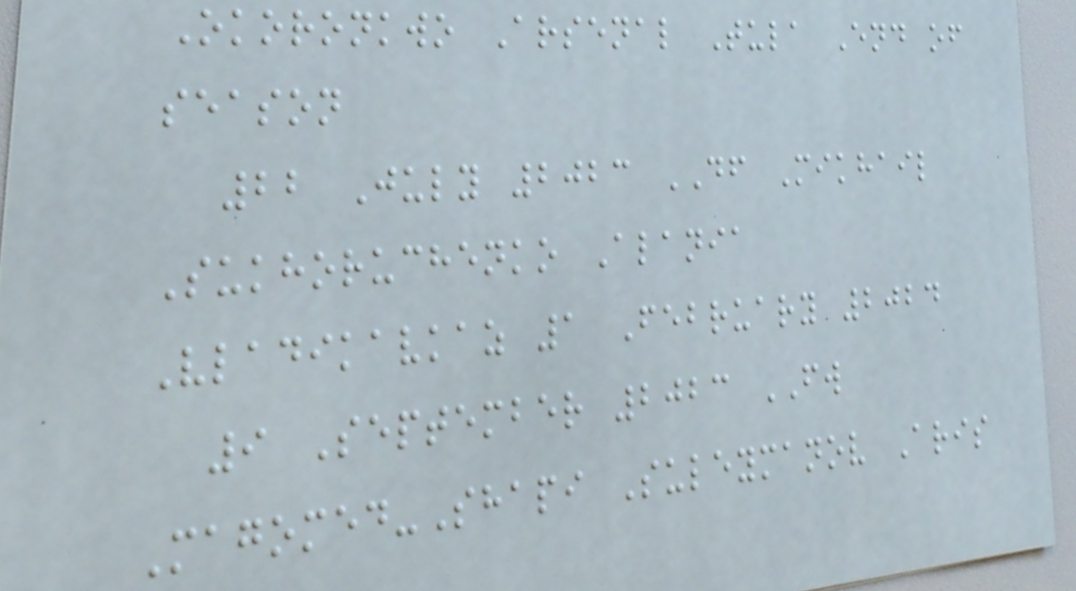Okoronkwo Arsenal Tula End of
season
22 July 2023 DF Mikhail
Sukhoruchenko Alania
Vladikavkaz 1 February 2024
9 September 2023 FW
Magomed-Shapi Suleymanov Aris
